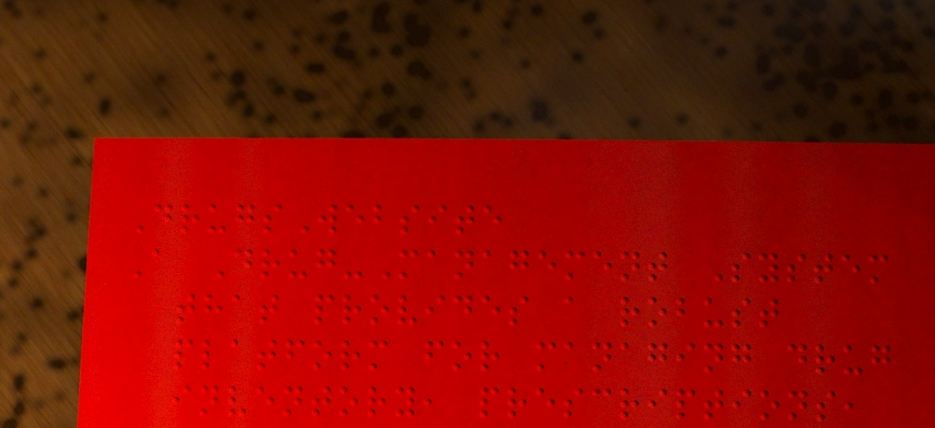DrugsWebsite
A Drug-Management System
that provides a robust
platform for managing drug
inventory, prescriptions,
